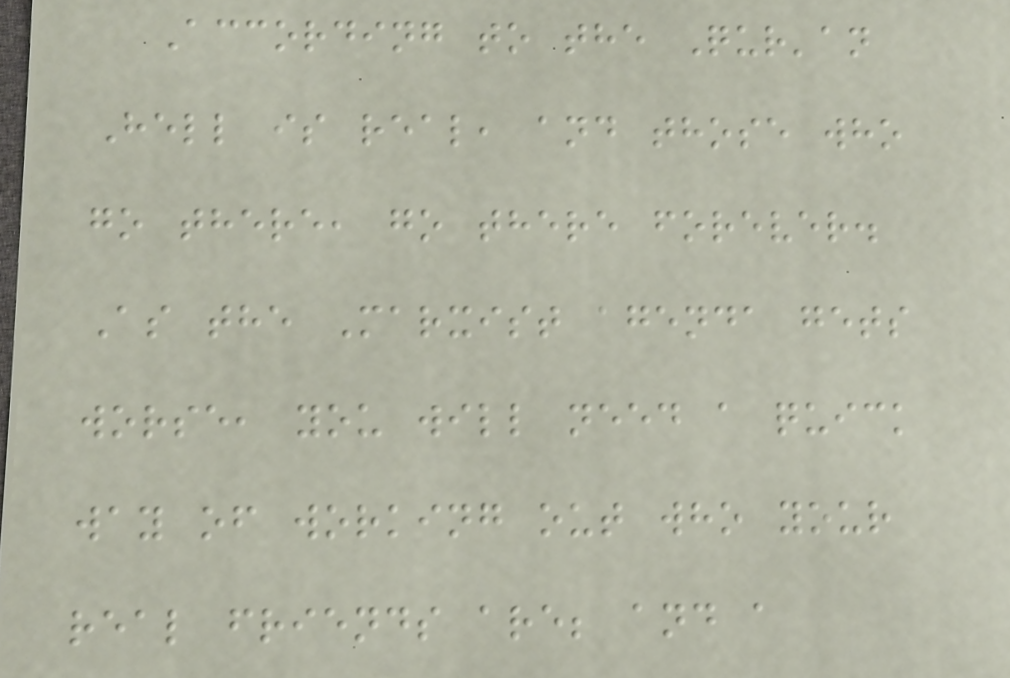According to the Qur'an
Hell is real, and those who
go there, go there forever.
As the Marxist agenda gets
worse, you will need a quick
way of working out who your
real friends are; and a
